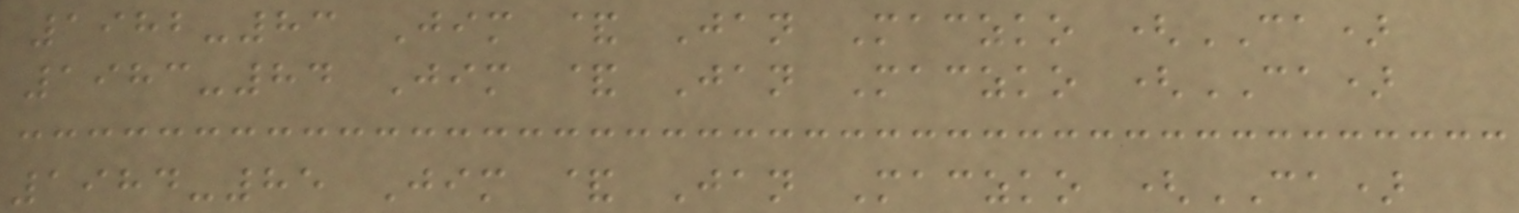1982-83 Jim & Jan Maczko (CA)
1983-84 Jim & Jan Maczko (CA)
1984-85 Jim & Jan Maczko (CA)
